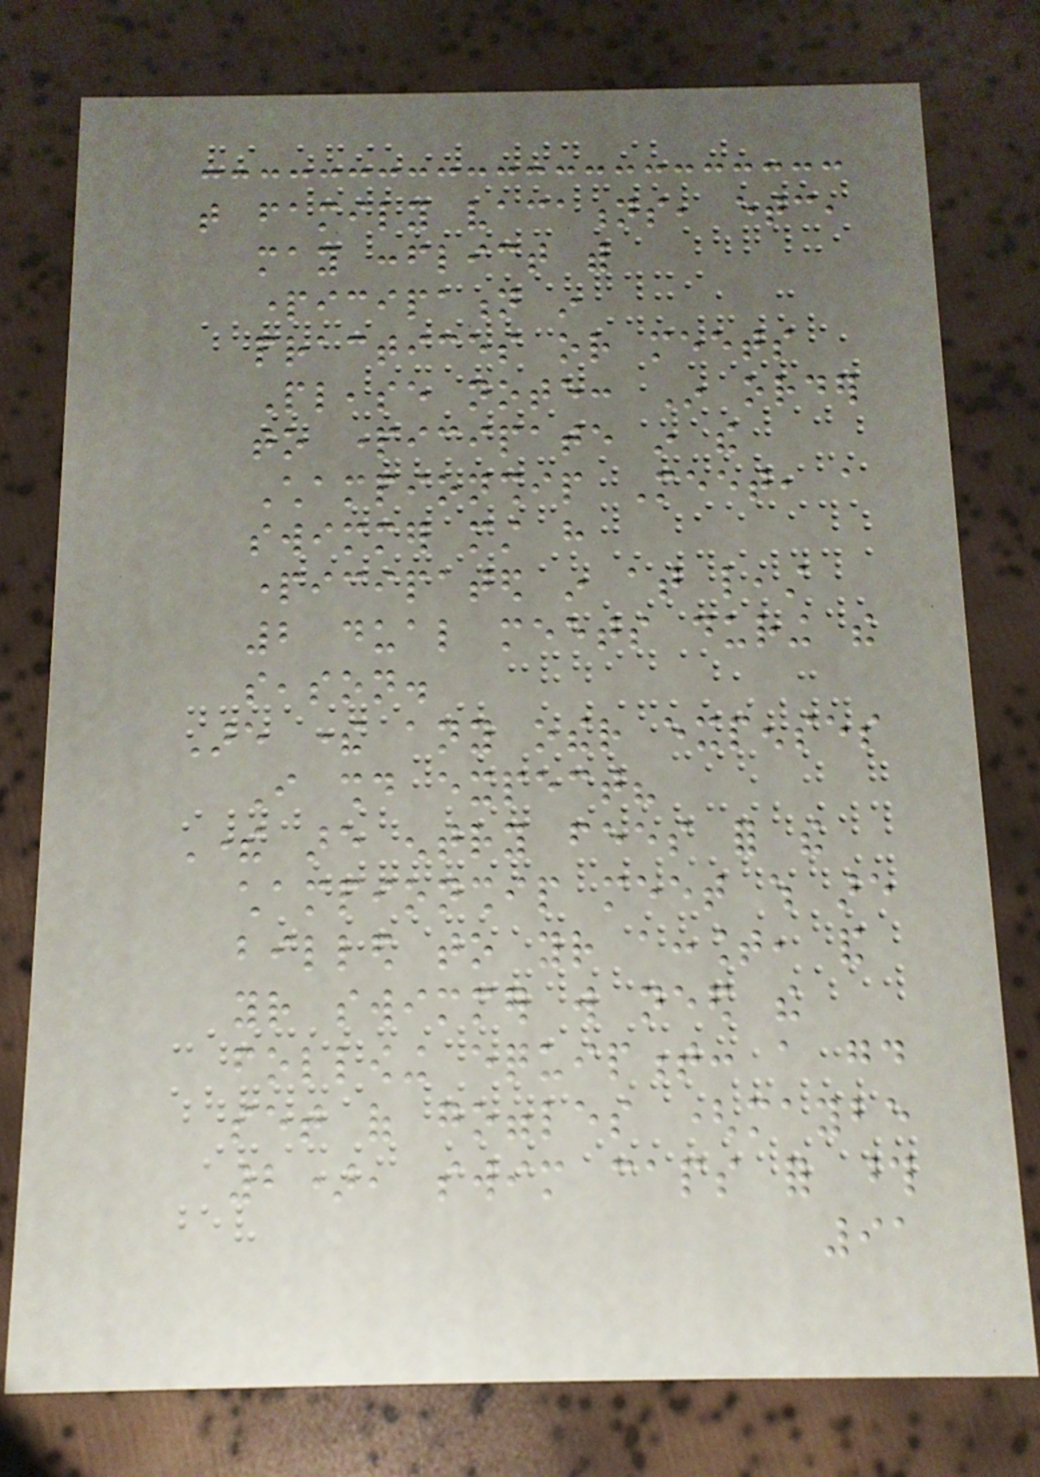that family vacations, etc,
may conflict with
participation in
practices or meets
Please note: In order
to participate in the
Championship Meet, a
swimmer must have
participated in at least
2 dual meets during the
season.
Are there any other expenses
I should expect?
There are entry fees for the
championship meet which are
billed to your account, and
your swimmer will need the
following equipment: a good
set of goggles (maybe
2), swim caps for those
91
